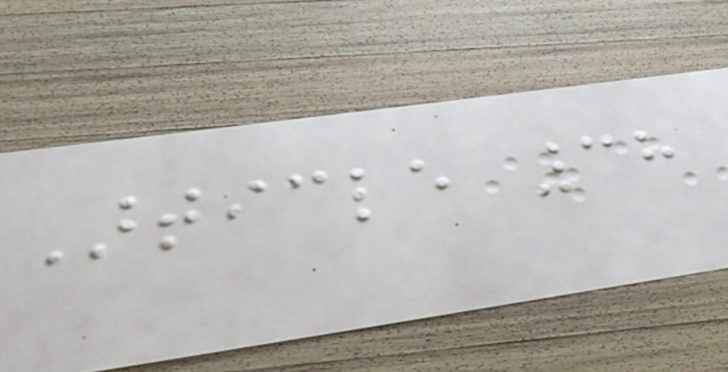Article 38
